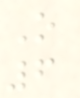O
6
